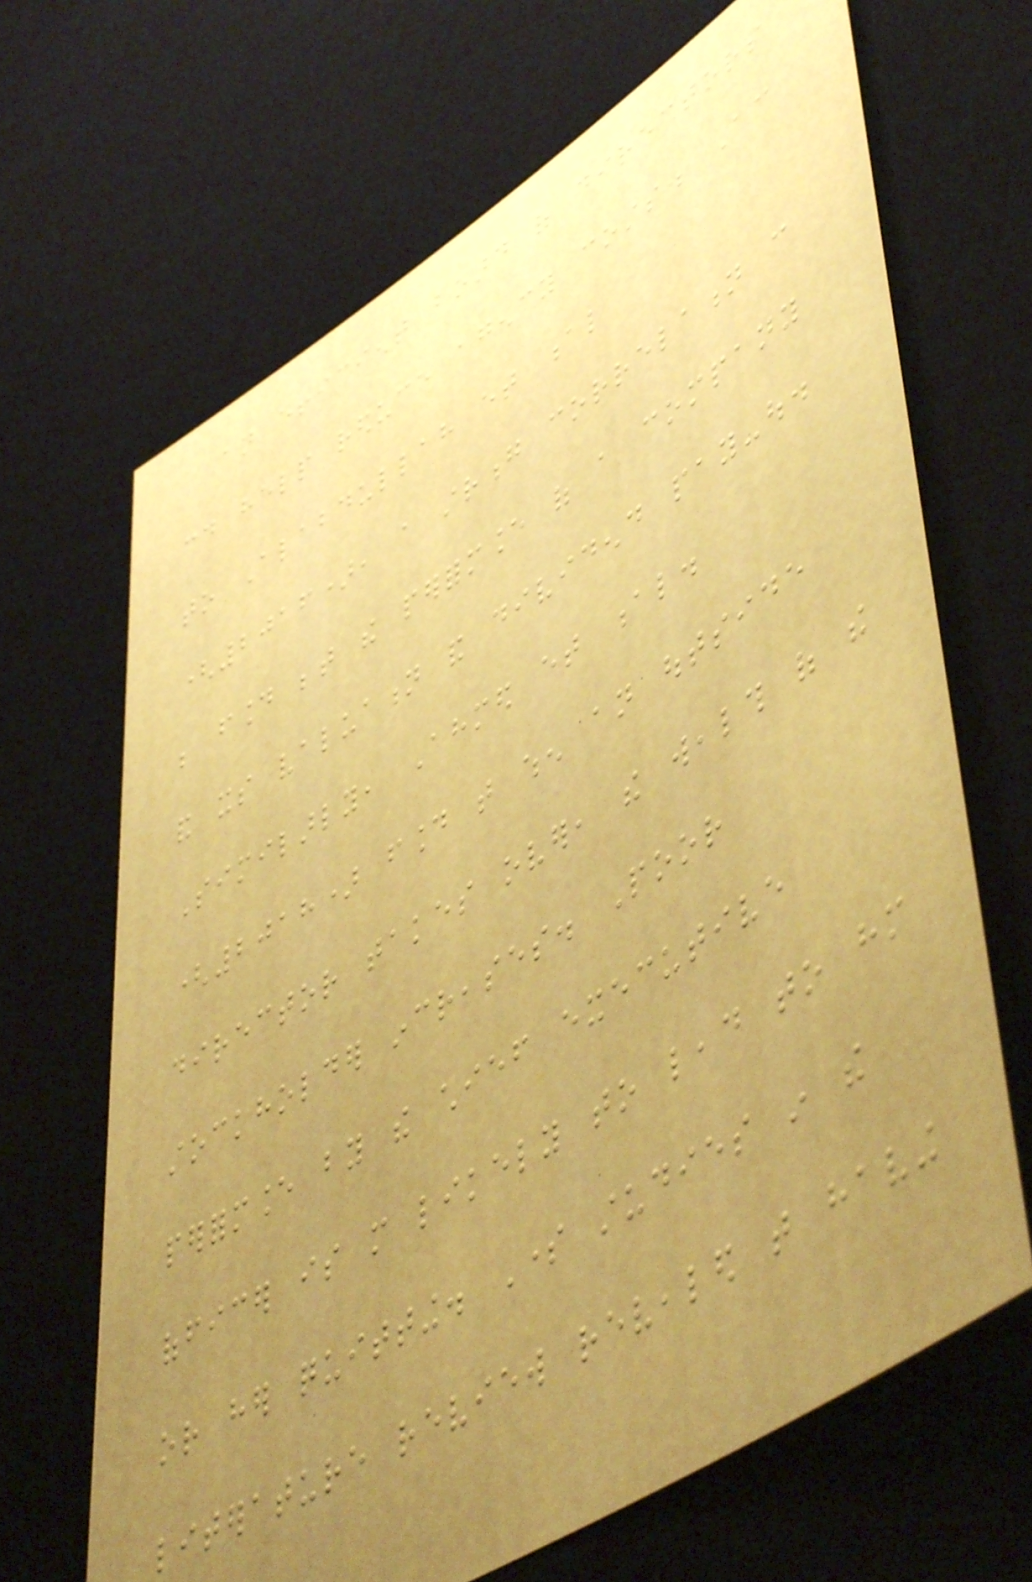an efficient board of directors
could help reduce agency costs. According
to Alabdullah et al
(2016), a strong correlation can
be found between the performance of a company
and its valuation and dividend pay-out.
Similarly, Ahmed et al.
(2018) found that when an outside
director takes over, the wealth of the
stockholder increases. Poor
performance by the chief executive
officer is more likely to lead to him
or her quitting. Some studies in the
literature review revealed that having
